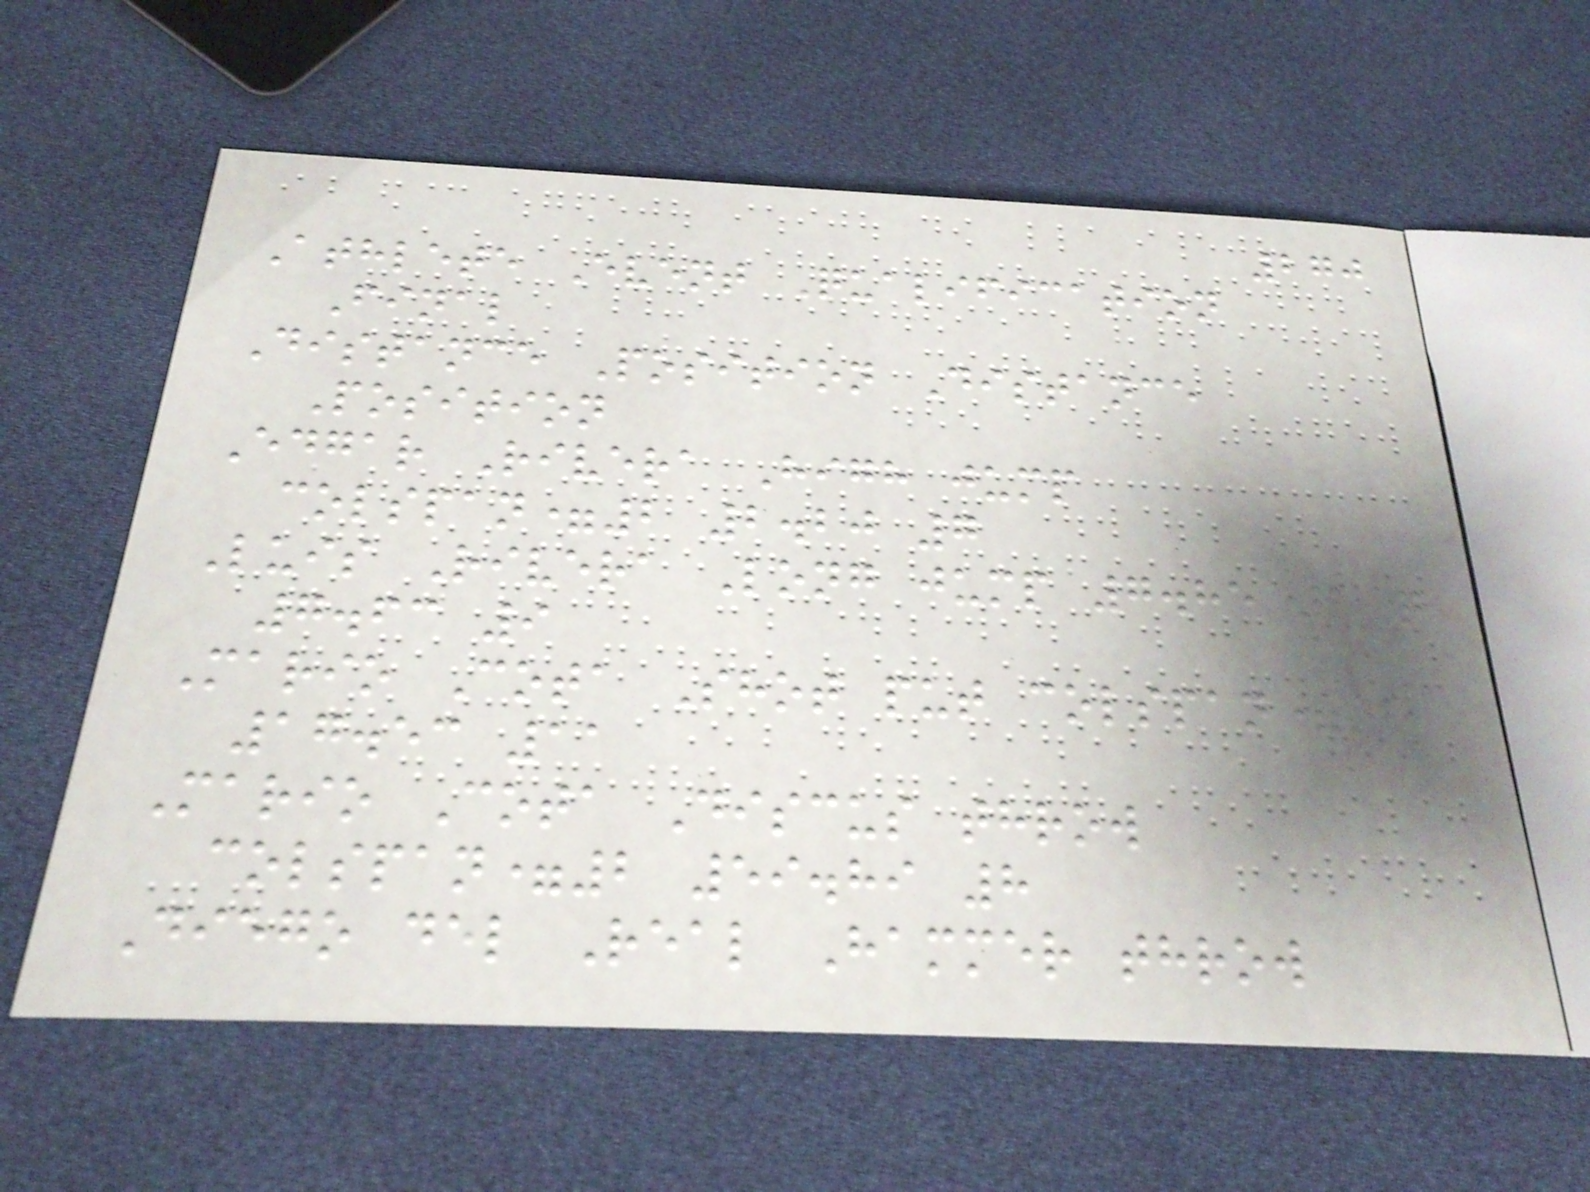270
Athlete Event Qualification
Final
Distance Position Distance
Position
Edgar Rivera High jump
colspan=2 2.20 7
Luis Rivera Long jump 7.85 2 q
7.63 9
Mario Cota Shot put colspan=2
17.53 11
Mario Cota Discus throw
colspan=2 59.89 8
Diego del Real Hammer throw
